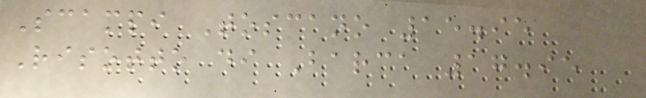Scampi Toscano 15.95
Risotto di Barca 17.95
